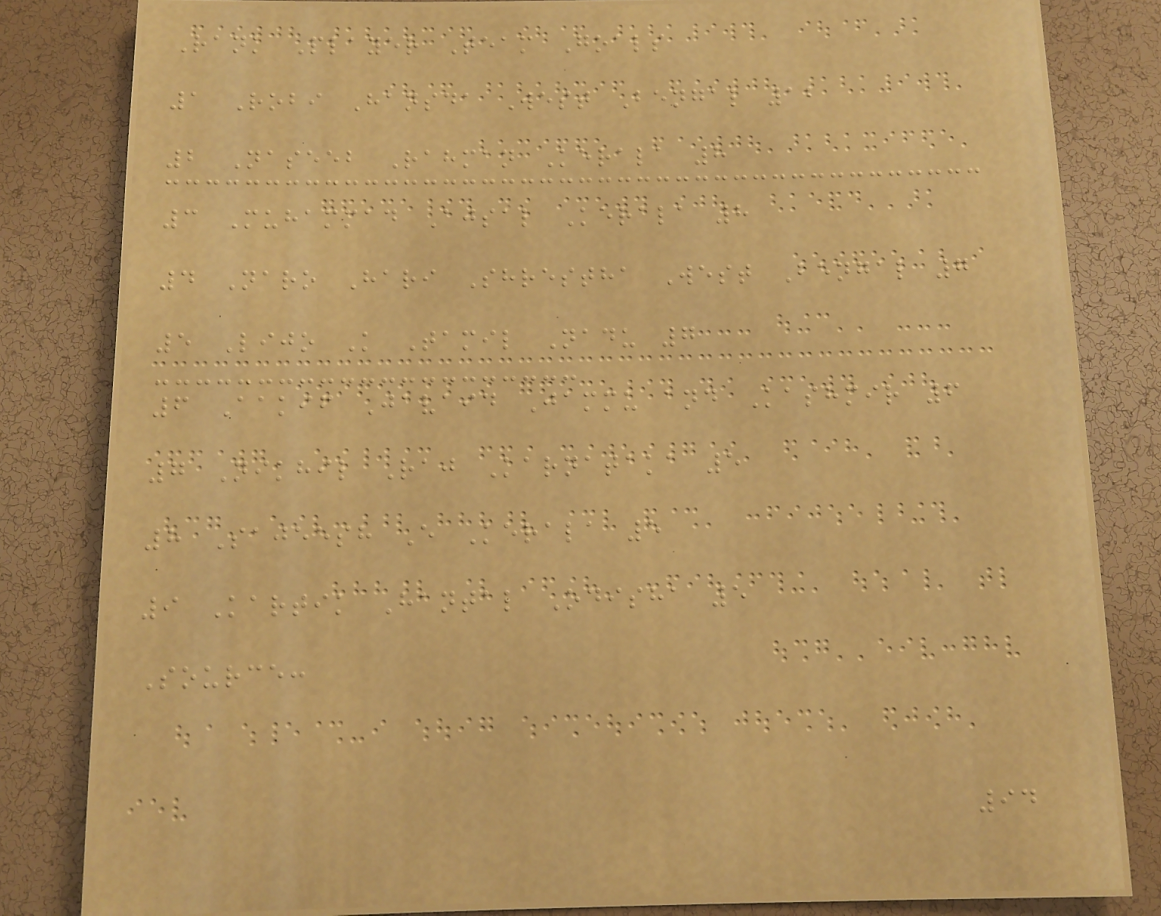Rank Player Team Goals
1 Robi Hansda West Bengal 12
2 Naseeb Rahman Kerala 8
3 Muhammad Ajsal Kerala 8
4 Naro Hari Shrestha West Bengal 7
5 Lijo K Tamil Nadu 7
6 Aakif Javaid Jammu and Kashmir 6
7 Nikhil Raj Karnataka 5
8 Sajeesh E Kerala 5
9 Kartik Hantal Odisha 5
Source:
94
